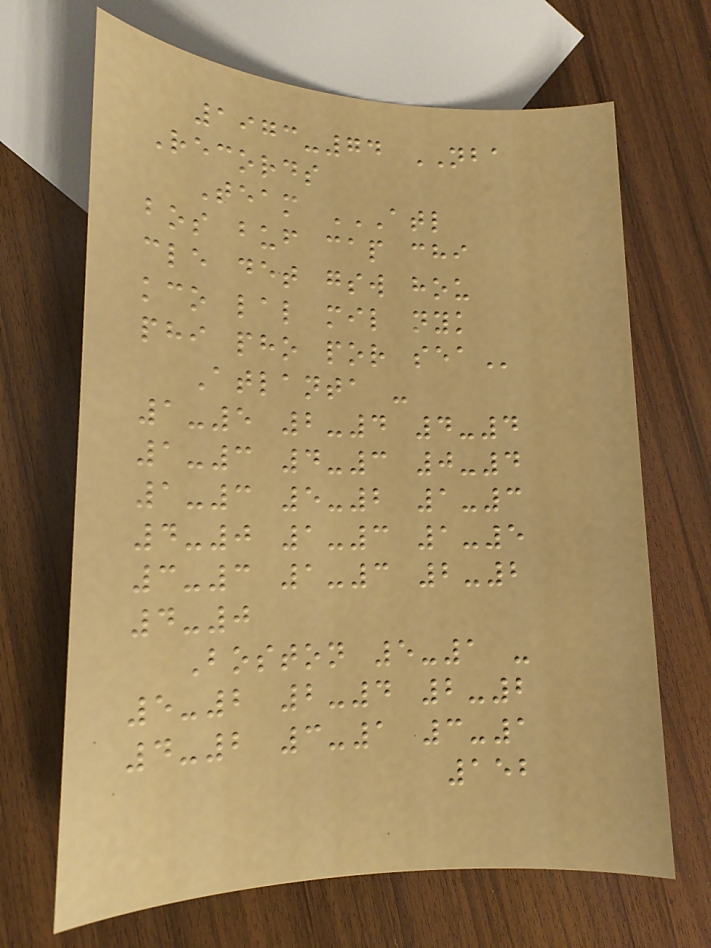1973-74 NBA
Records
Team ATL
BOS BUF CAP CHI
CLE DET GSW HOU
KCO LAL MIL NYK
PHI PHO POR SEA
Atlanta -
1-5 2-4 4-4
1-3 4-3 0-4
1-3 5-2 1-3
4-0 1-3 1-5
3-3 1-3 2-2
4-0
Boston 5-1 -
5-2 2-4 2-2
4-2 3-1 3-1
152
